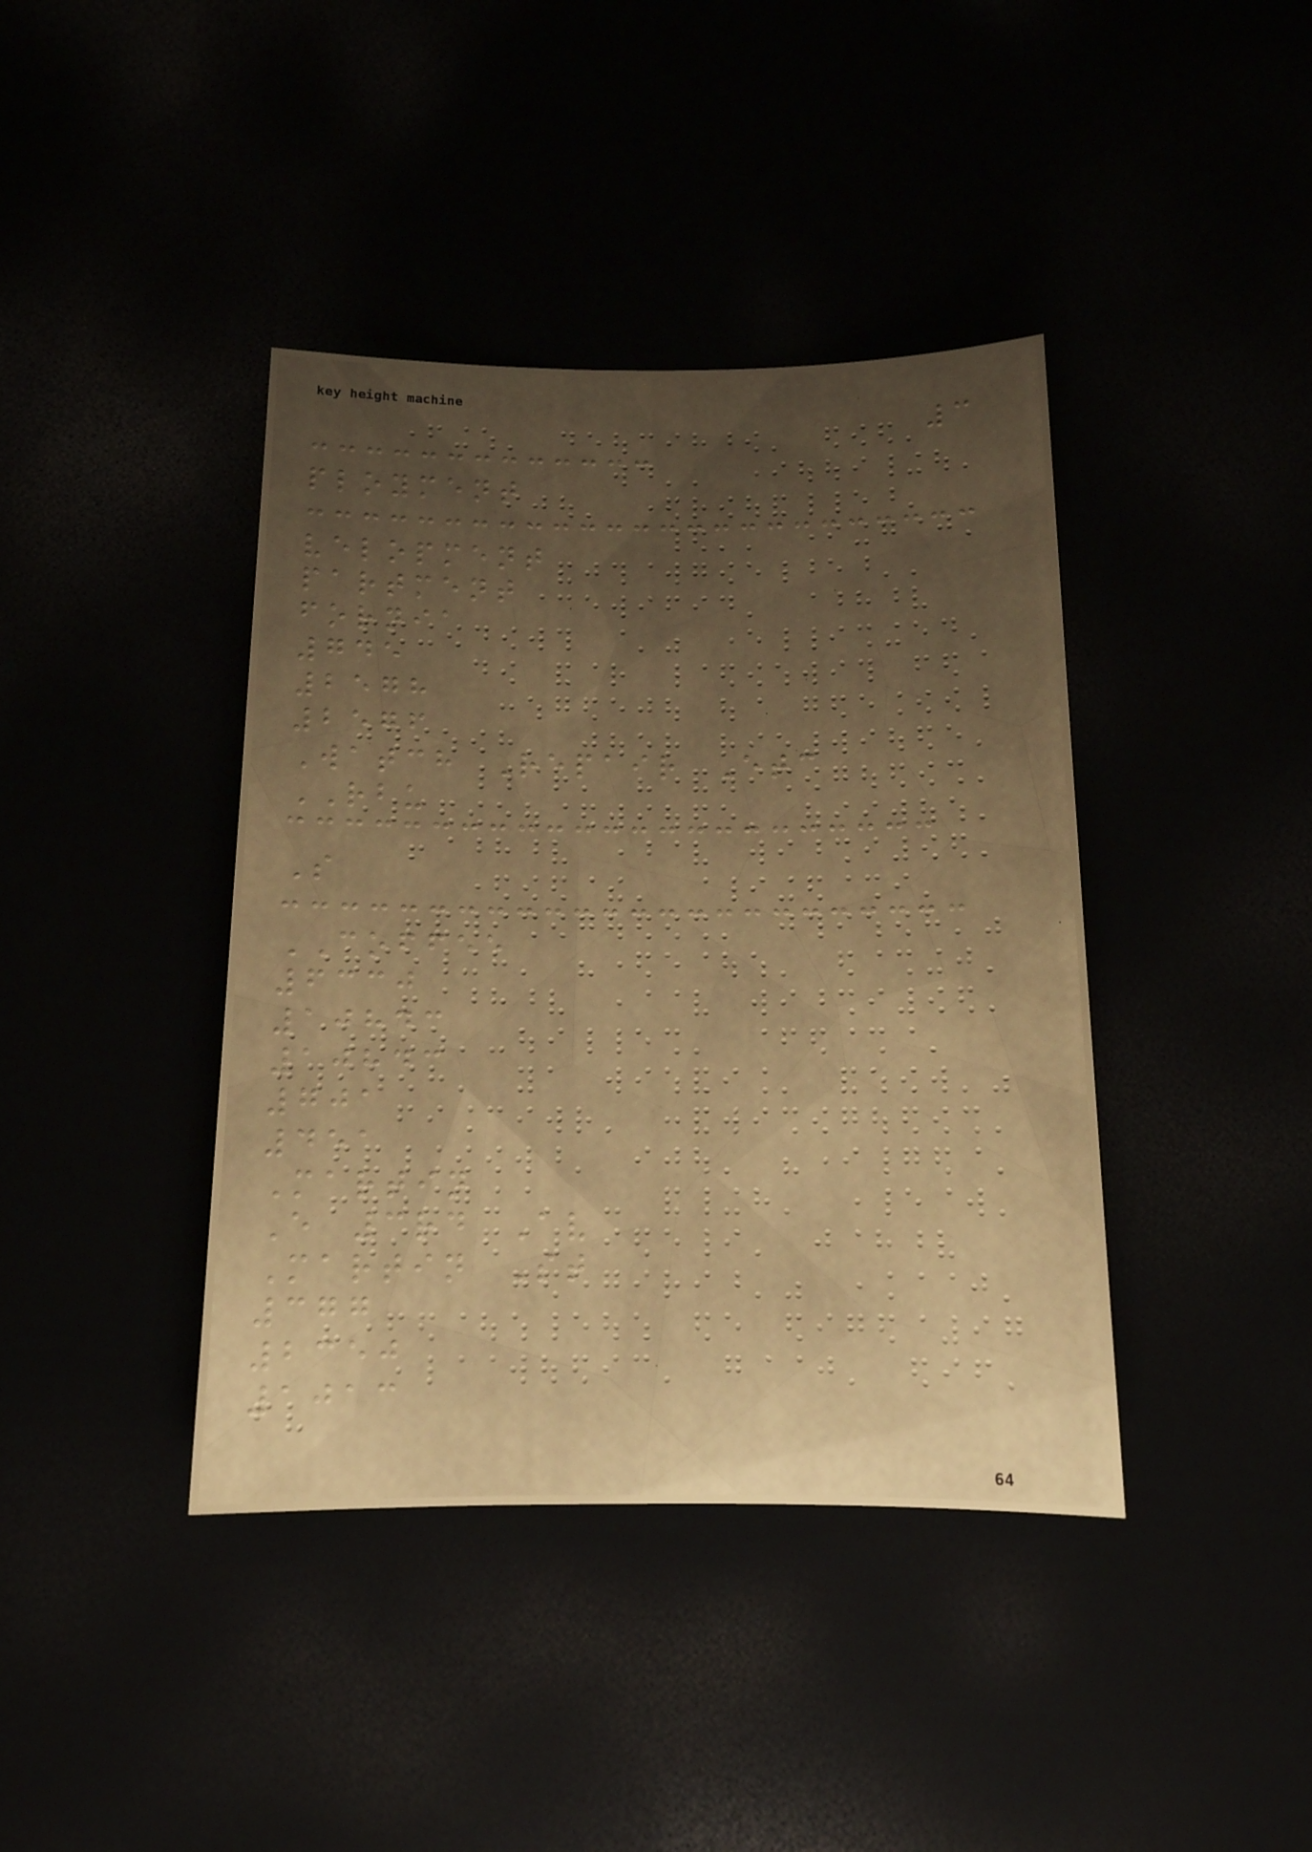3
ployment
velopment
partment
fornia
745
2578
2576
Watch Repair Etc
RBU
S
COFFEE
6330
10843
10843
701
451
Martin
E 3rd Av
Martin St
377
2350
1013
